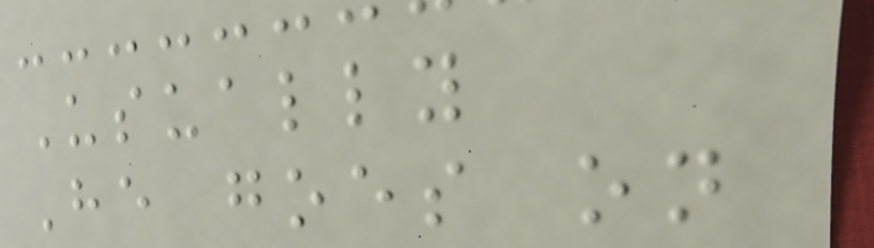Usually
He goes on
